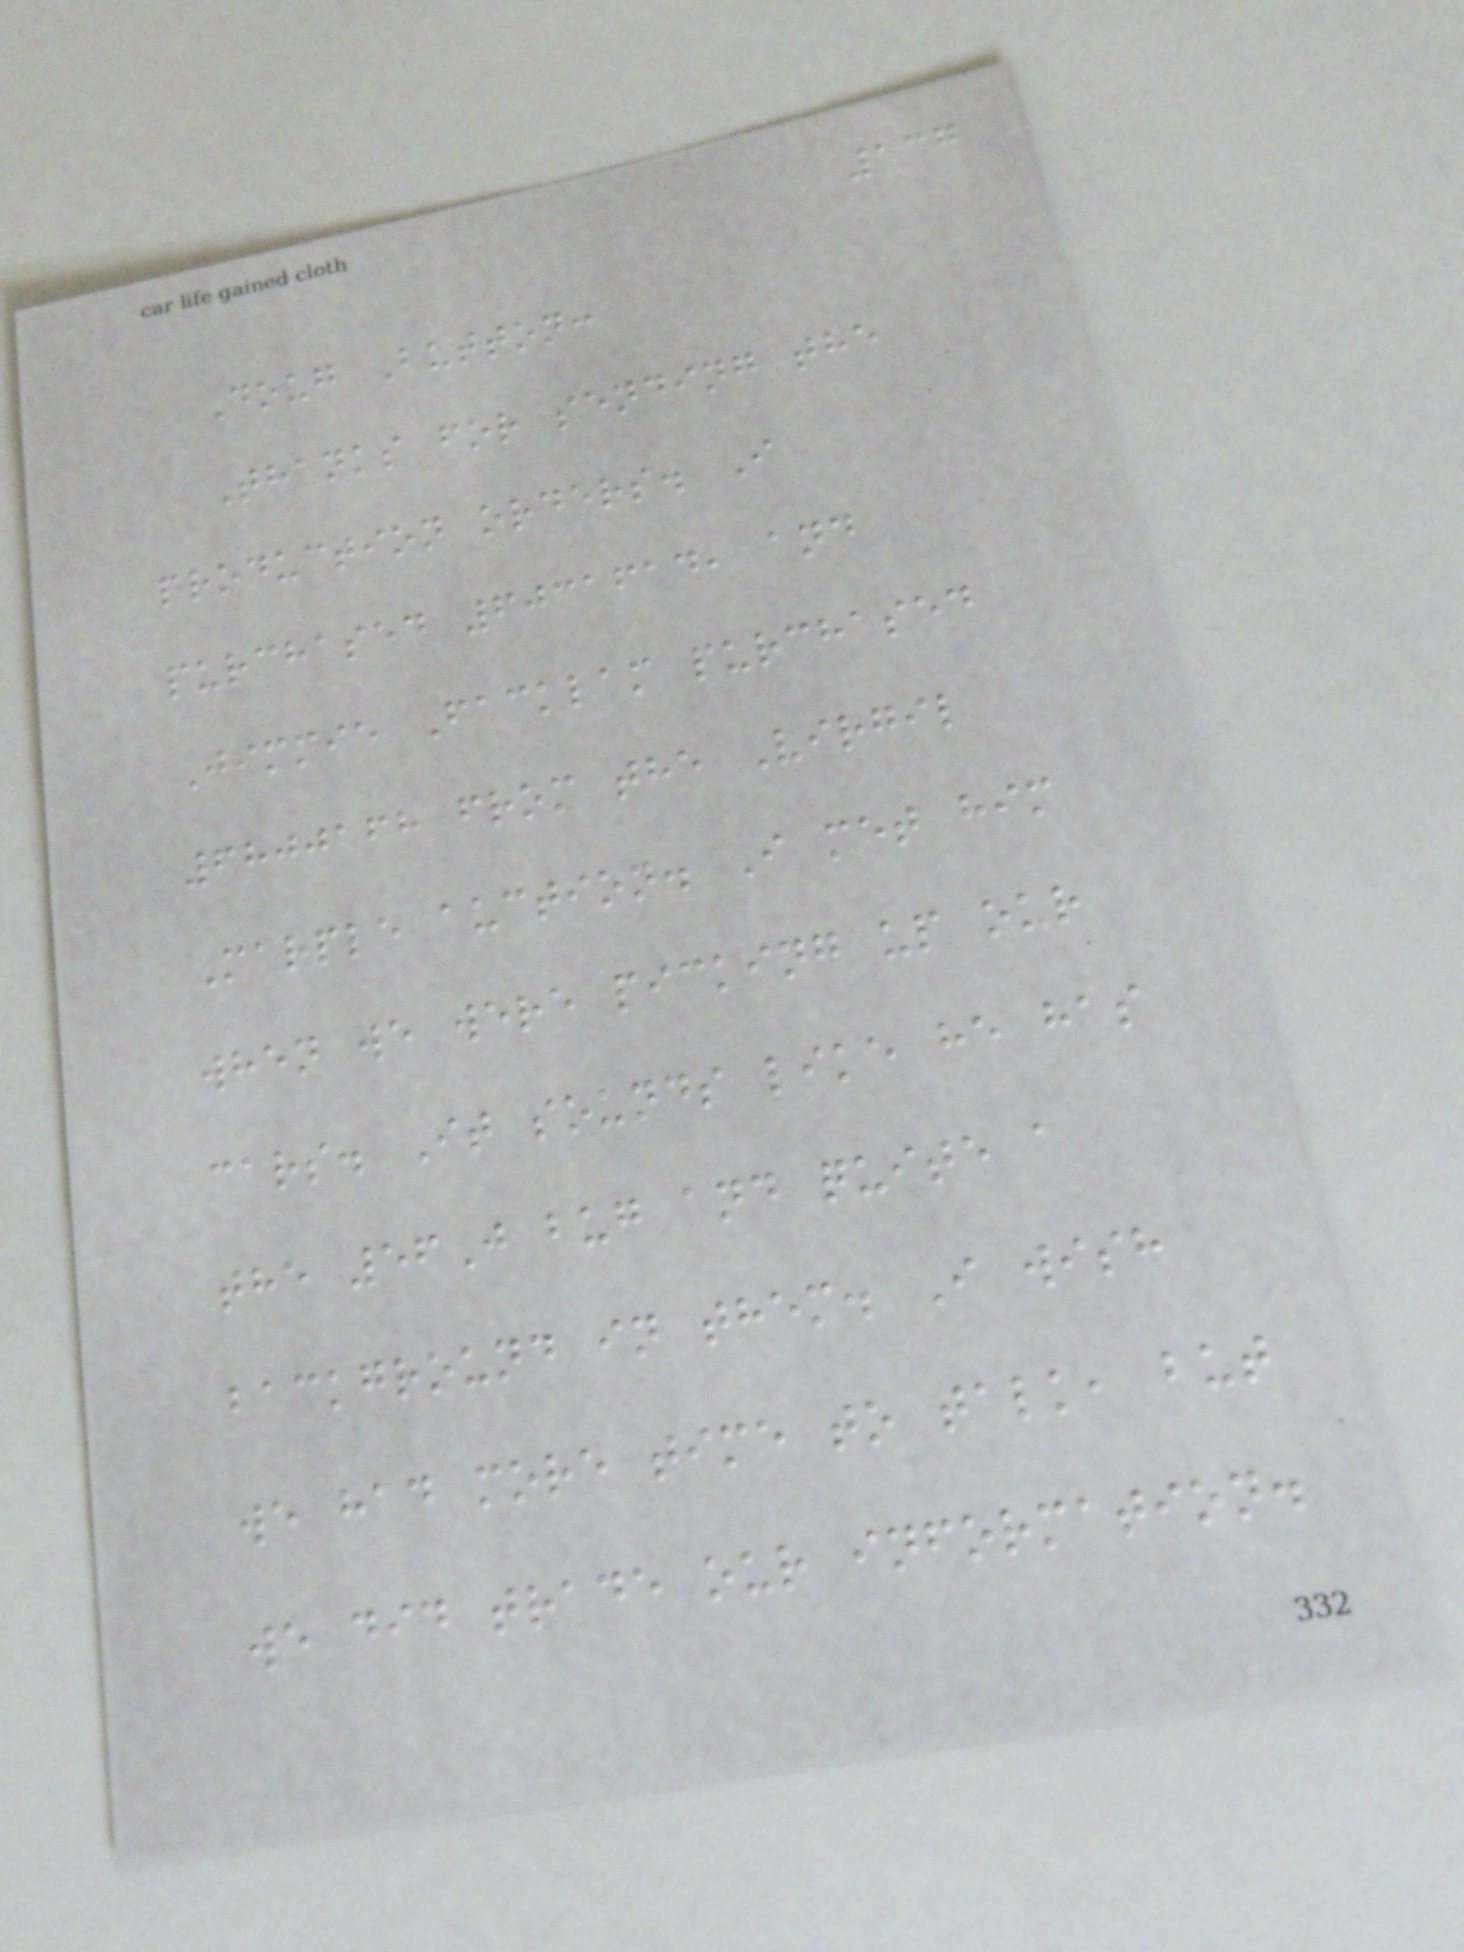137
Doug Button:
Thanks for sending the
production orders. I
purchased 6031614, and
Jimmie Facklam purchased
6800168 from the Virgil
Marple auction. I met him
when we were picking up our
cars. It sounds like he has
the 56J bug and quite a
background in them. I wish
we had more time to talk, but
we did trade our information.
